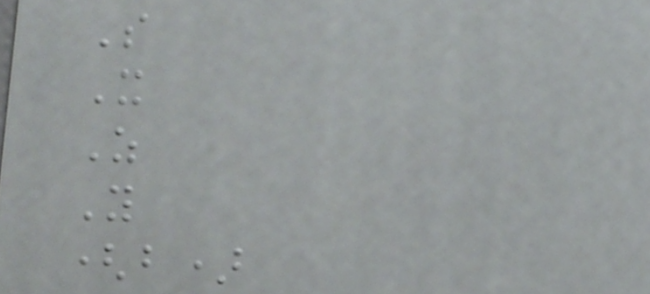S
X
Z
Y
(b)
